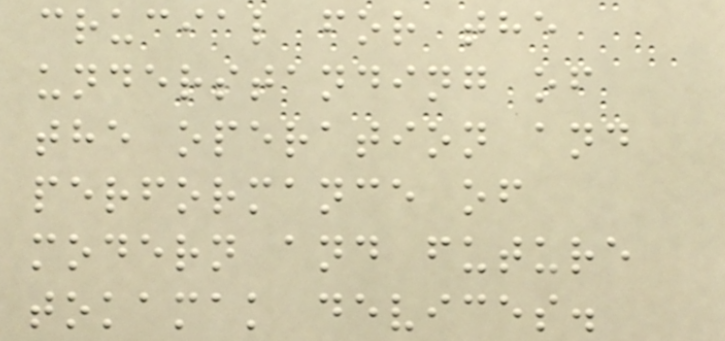crucial for the
understanding of
the operation and
performance of
modern and future
tokamak devices.
